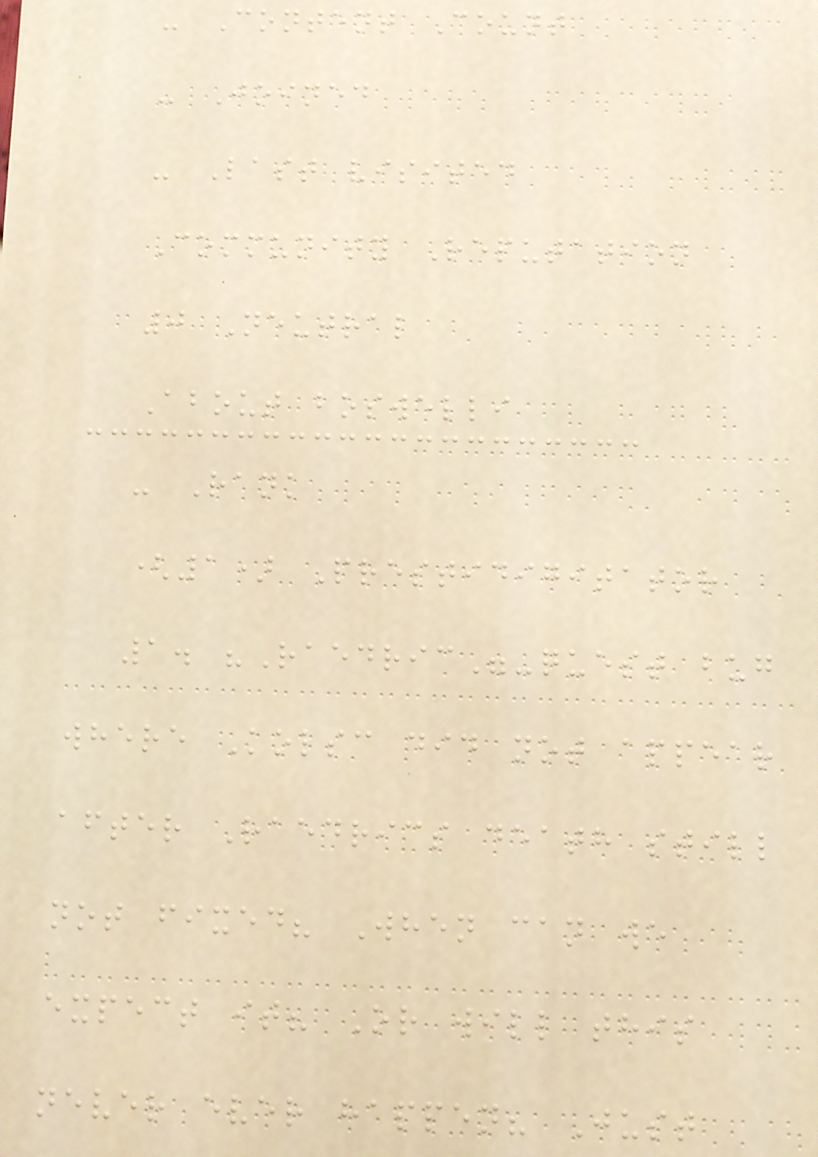- Content Count
- Joined
- Last visited
Community Reputation
0 Neutral
About boswelli
- Rank
(1) Prestidigitator
1. "Raedric"-quest bug
where Kolsc did not appear
after Raedrics death still
not fixed? When can we
expect it? Or will this
never ever happen? Just
